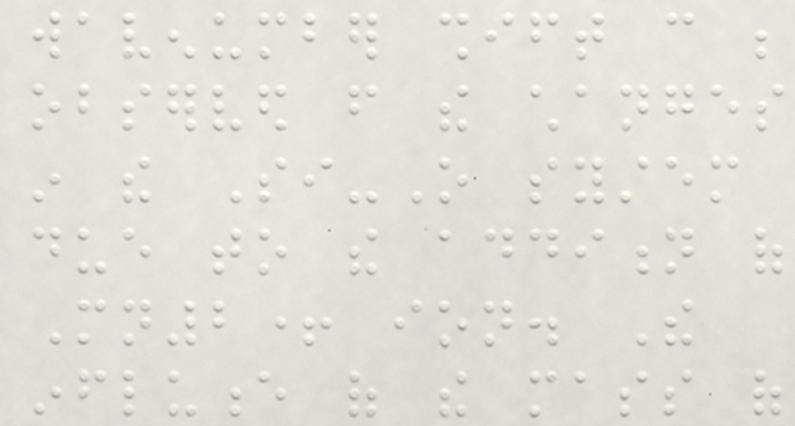wavenumber shift can be
observed from the changes
in the Si-O system
due to the addition of
Mn2+ ion. The
influence of the mass of
